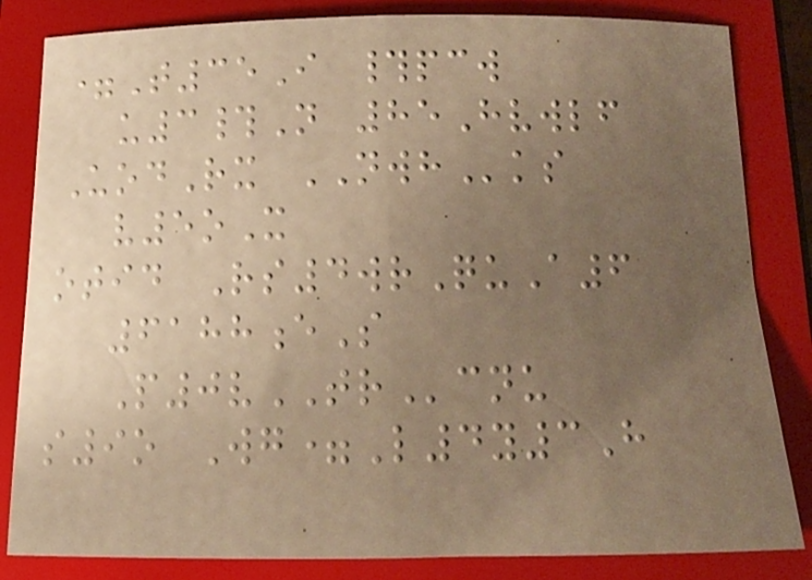=T35I #pcw
u3#N 85Hvwlf
UodRx NWHks
v5oX
otid Rs4wrQuA6
6188eS
P0vTRcnu
s9o Wg=L4y3H
